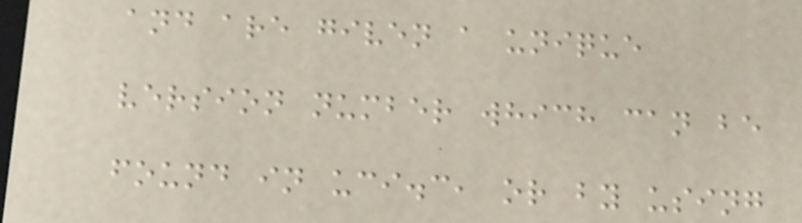and are given a unique
version number which can be
found in uci.c, or by using
